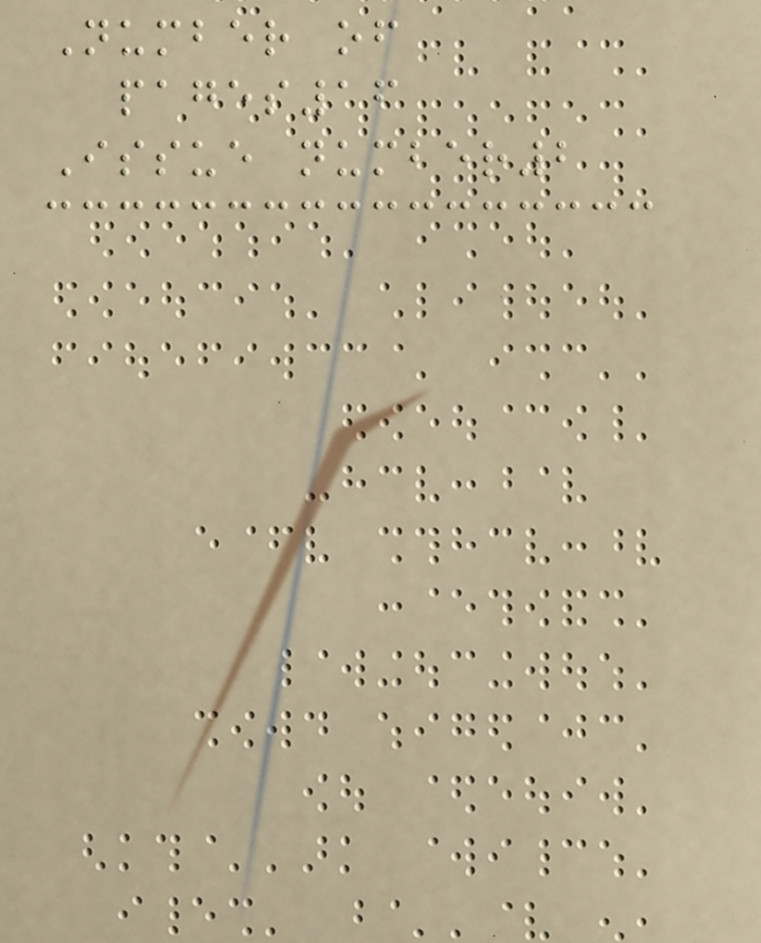Number of
pages16
Issue number2
